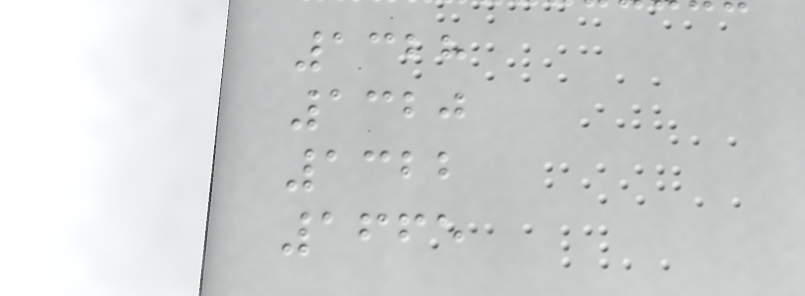1328
1320
1322
1665
